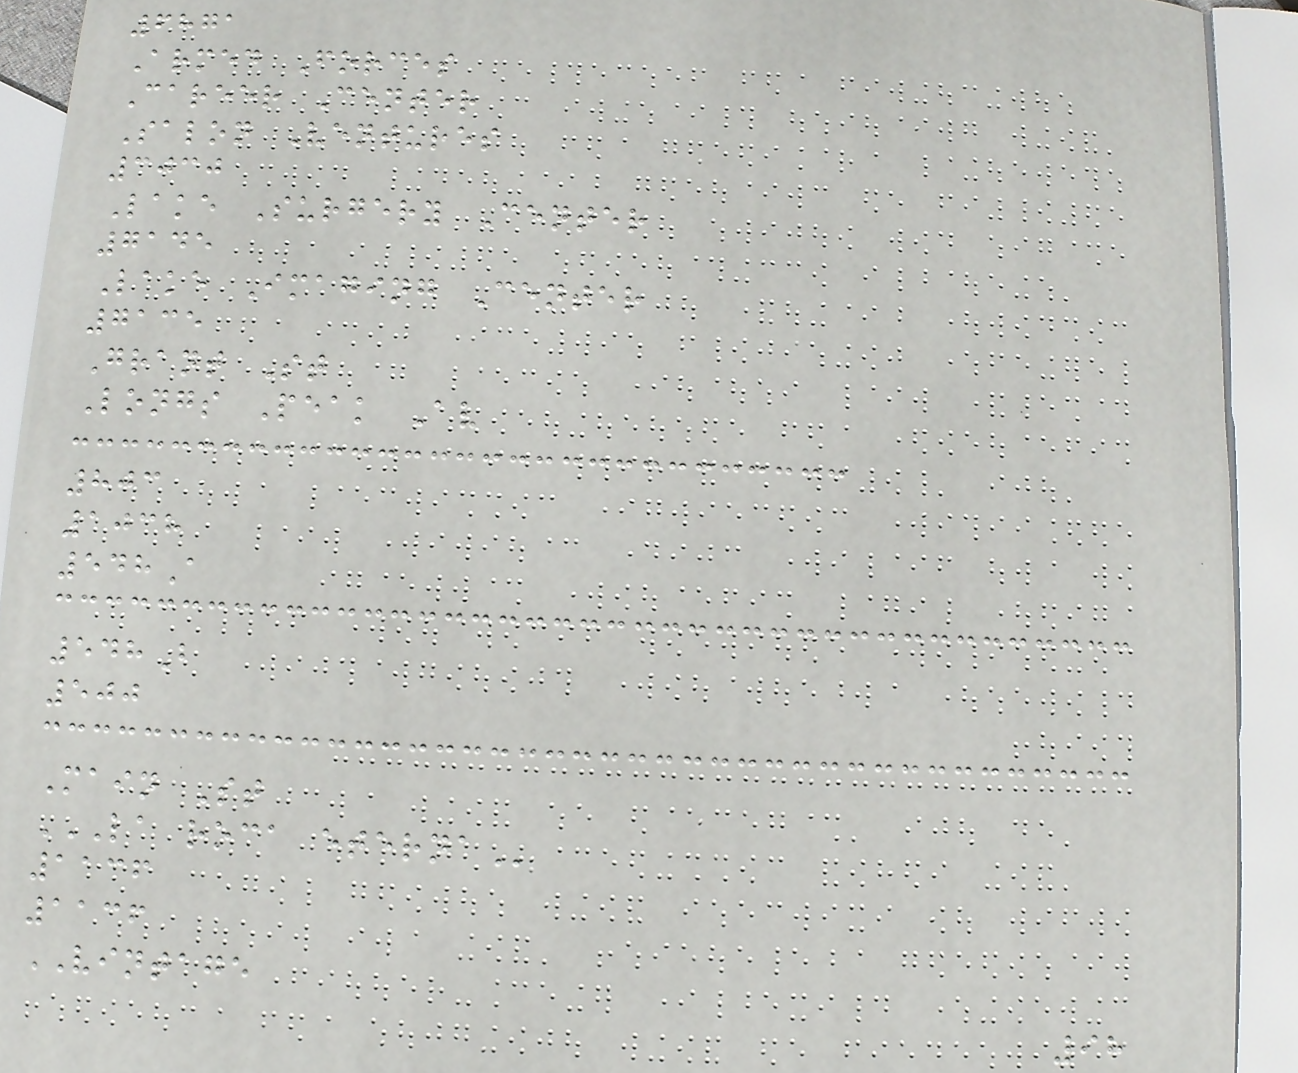6871
Armed Forces
Career Center
Salon Ventures
3030
Lake Surgery Center
7145
Lake Imaging Center
7135
Grant St
Longs Peak Av
803
1038
548A
548B
500
Main St
LA ROCA ETERNA
1136
1136
VINTAGE
98
